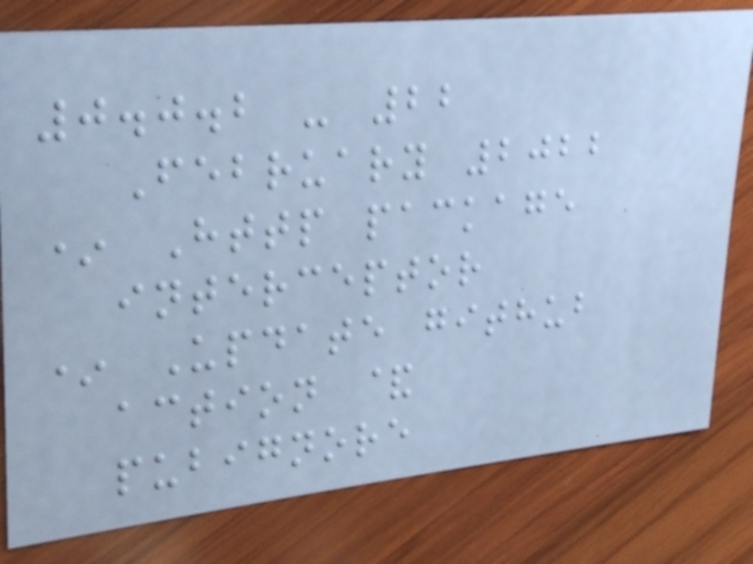0.0.2 - 22
February 2022
* Http package
interceptor
* Update github
action &
pubignore
